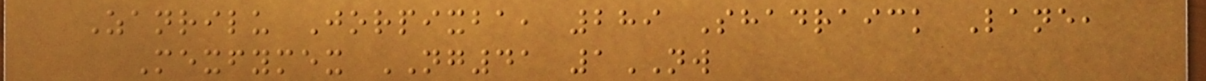Zanrilu Jorpixba, 289 Shadraick Lane,
Mexfymex NG41 1NW
